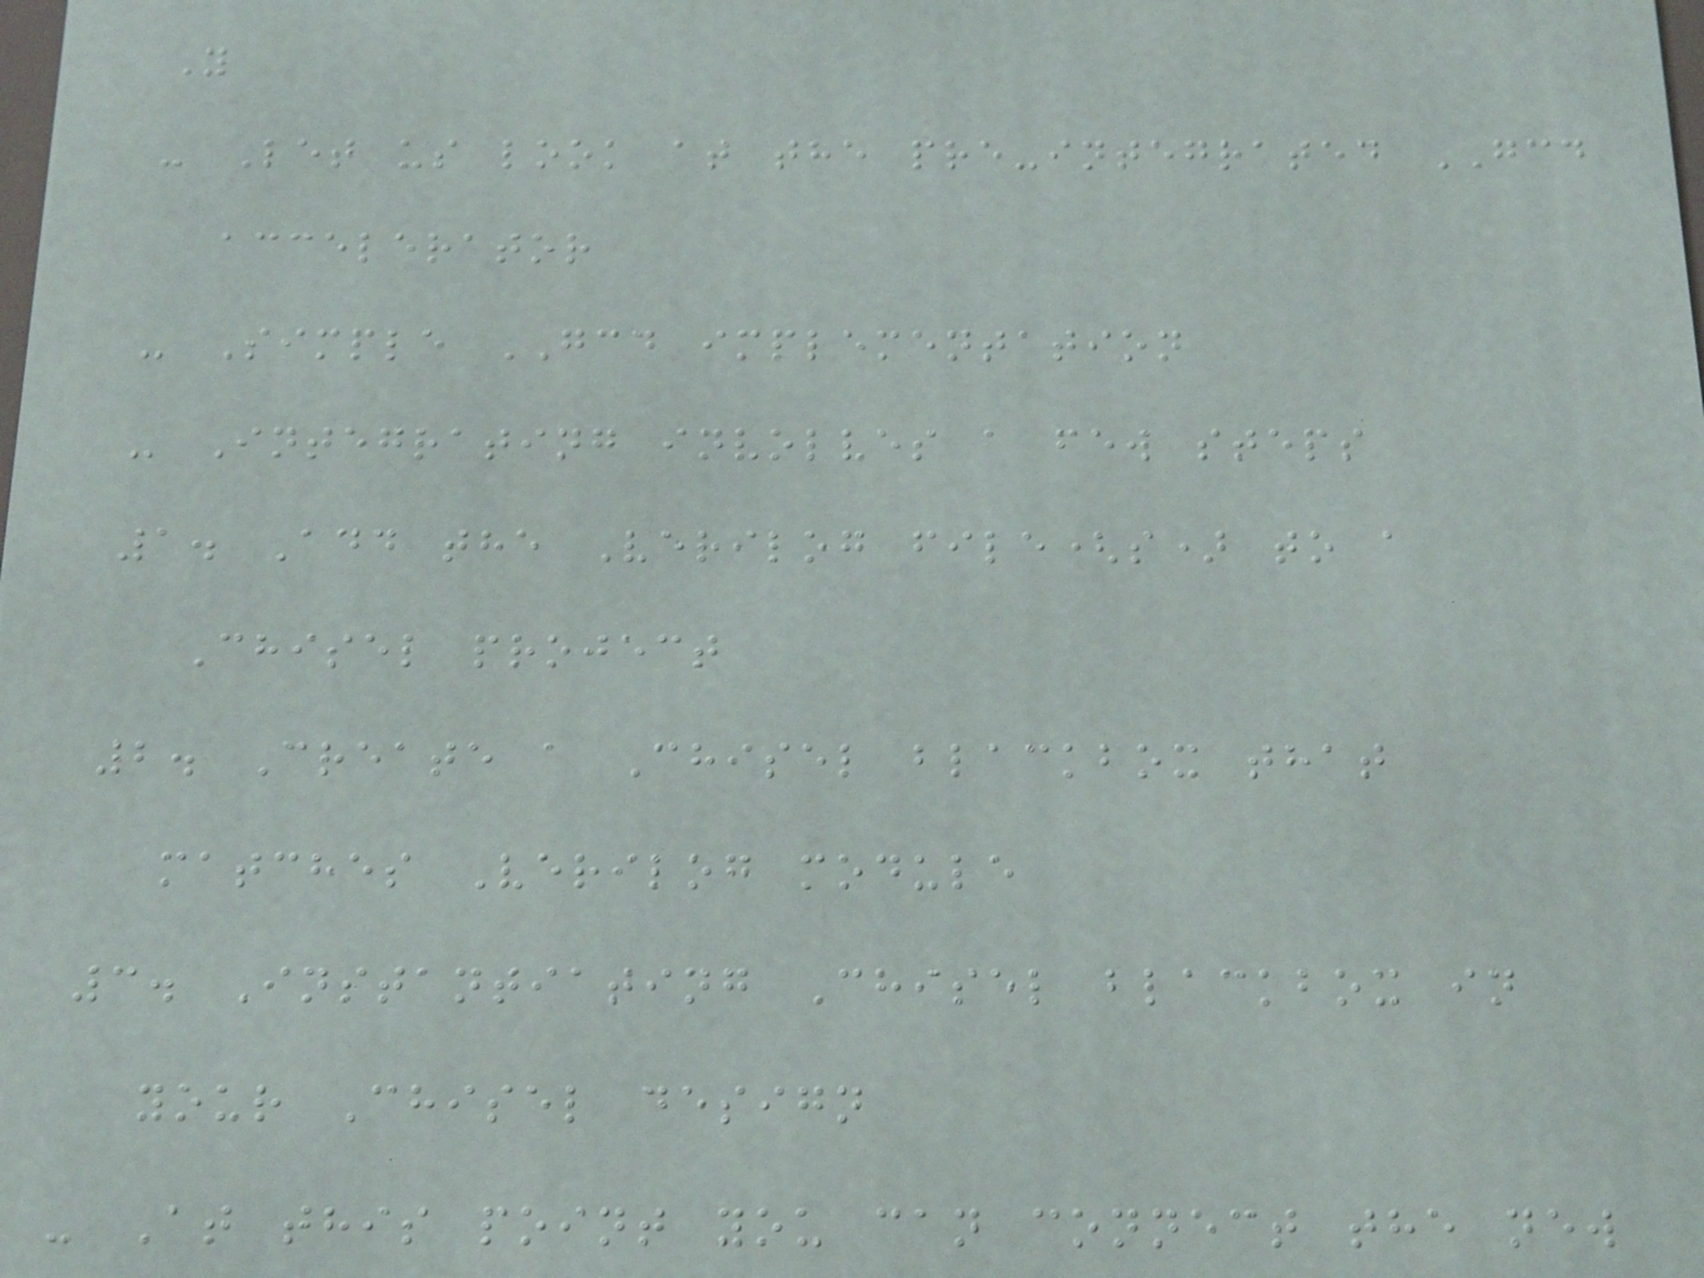Y
- Let us look at the pre-integrated GCD
accelerator
- Simple GCD implementation
- Integrating involves a few steps
1. Add the Verilog file(s) to a
Chisel project
2. Create a Chisel blackbox that
matches Verilog module
3. Instantiating Chisel blackbox in
your Chisel design
- At this point you can connect the new
